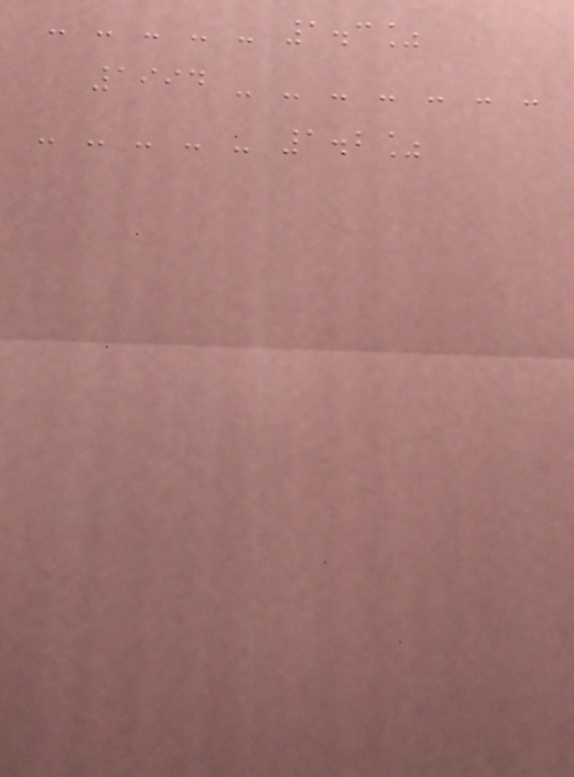- - - - - 1.3%
1994 - - - - - - -
- - - - - 1.2%
